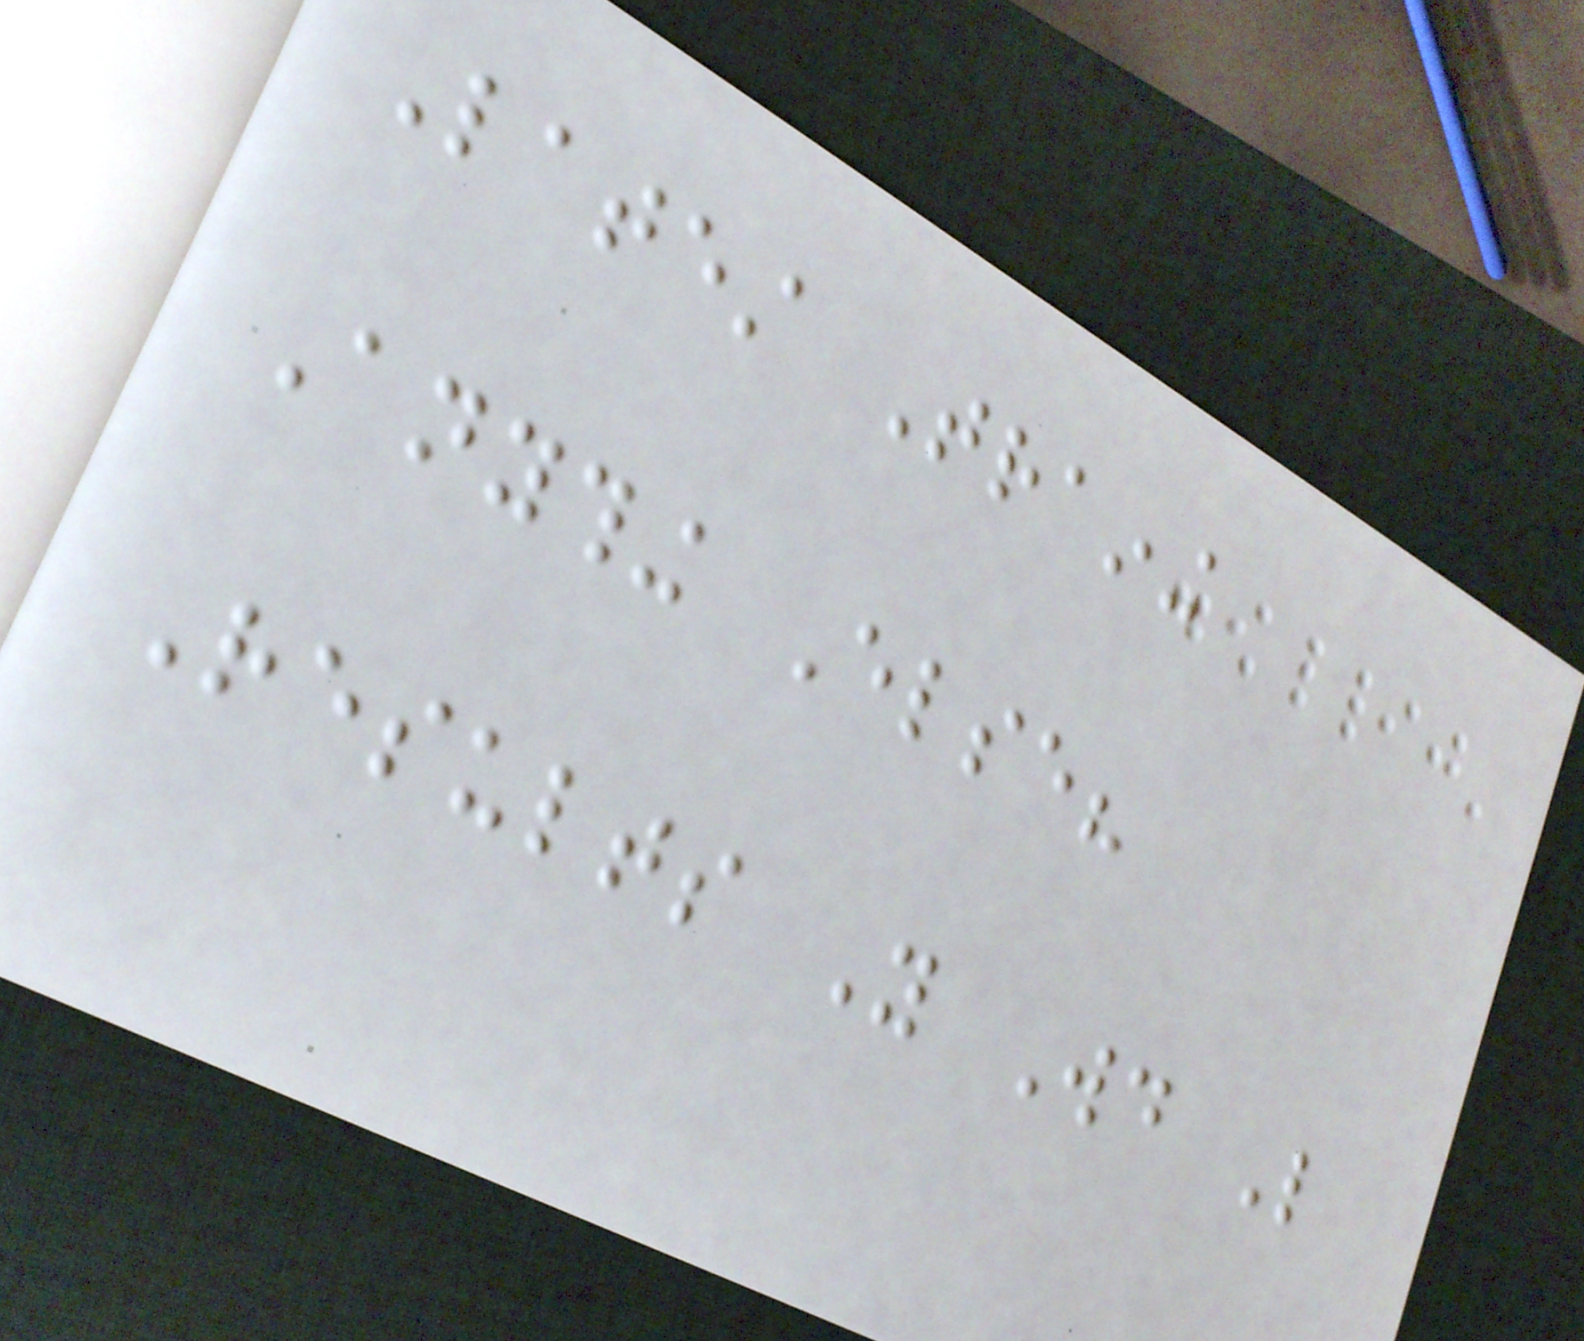Latest Training
Anything Else?
Results You Would Like
